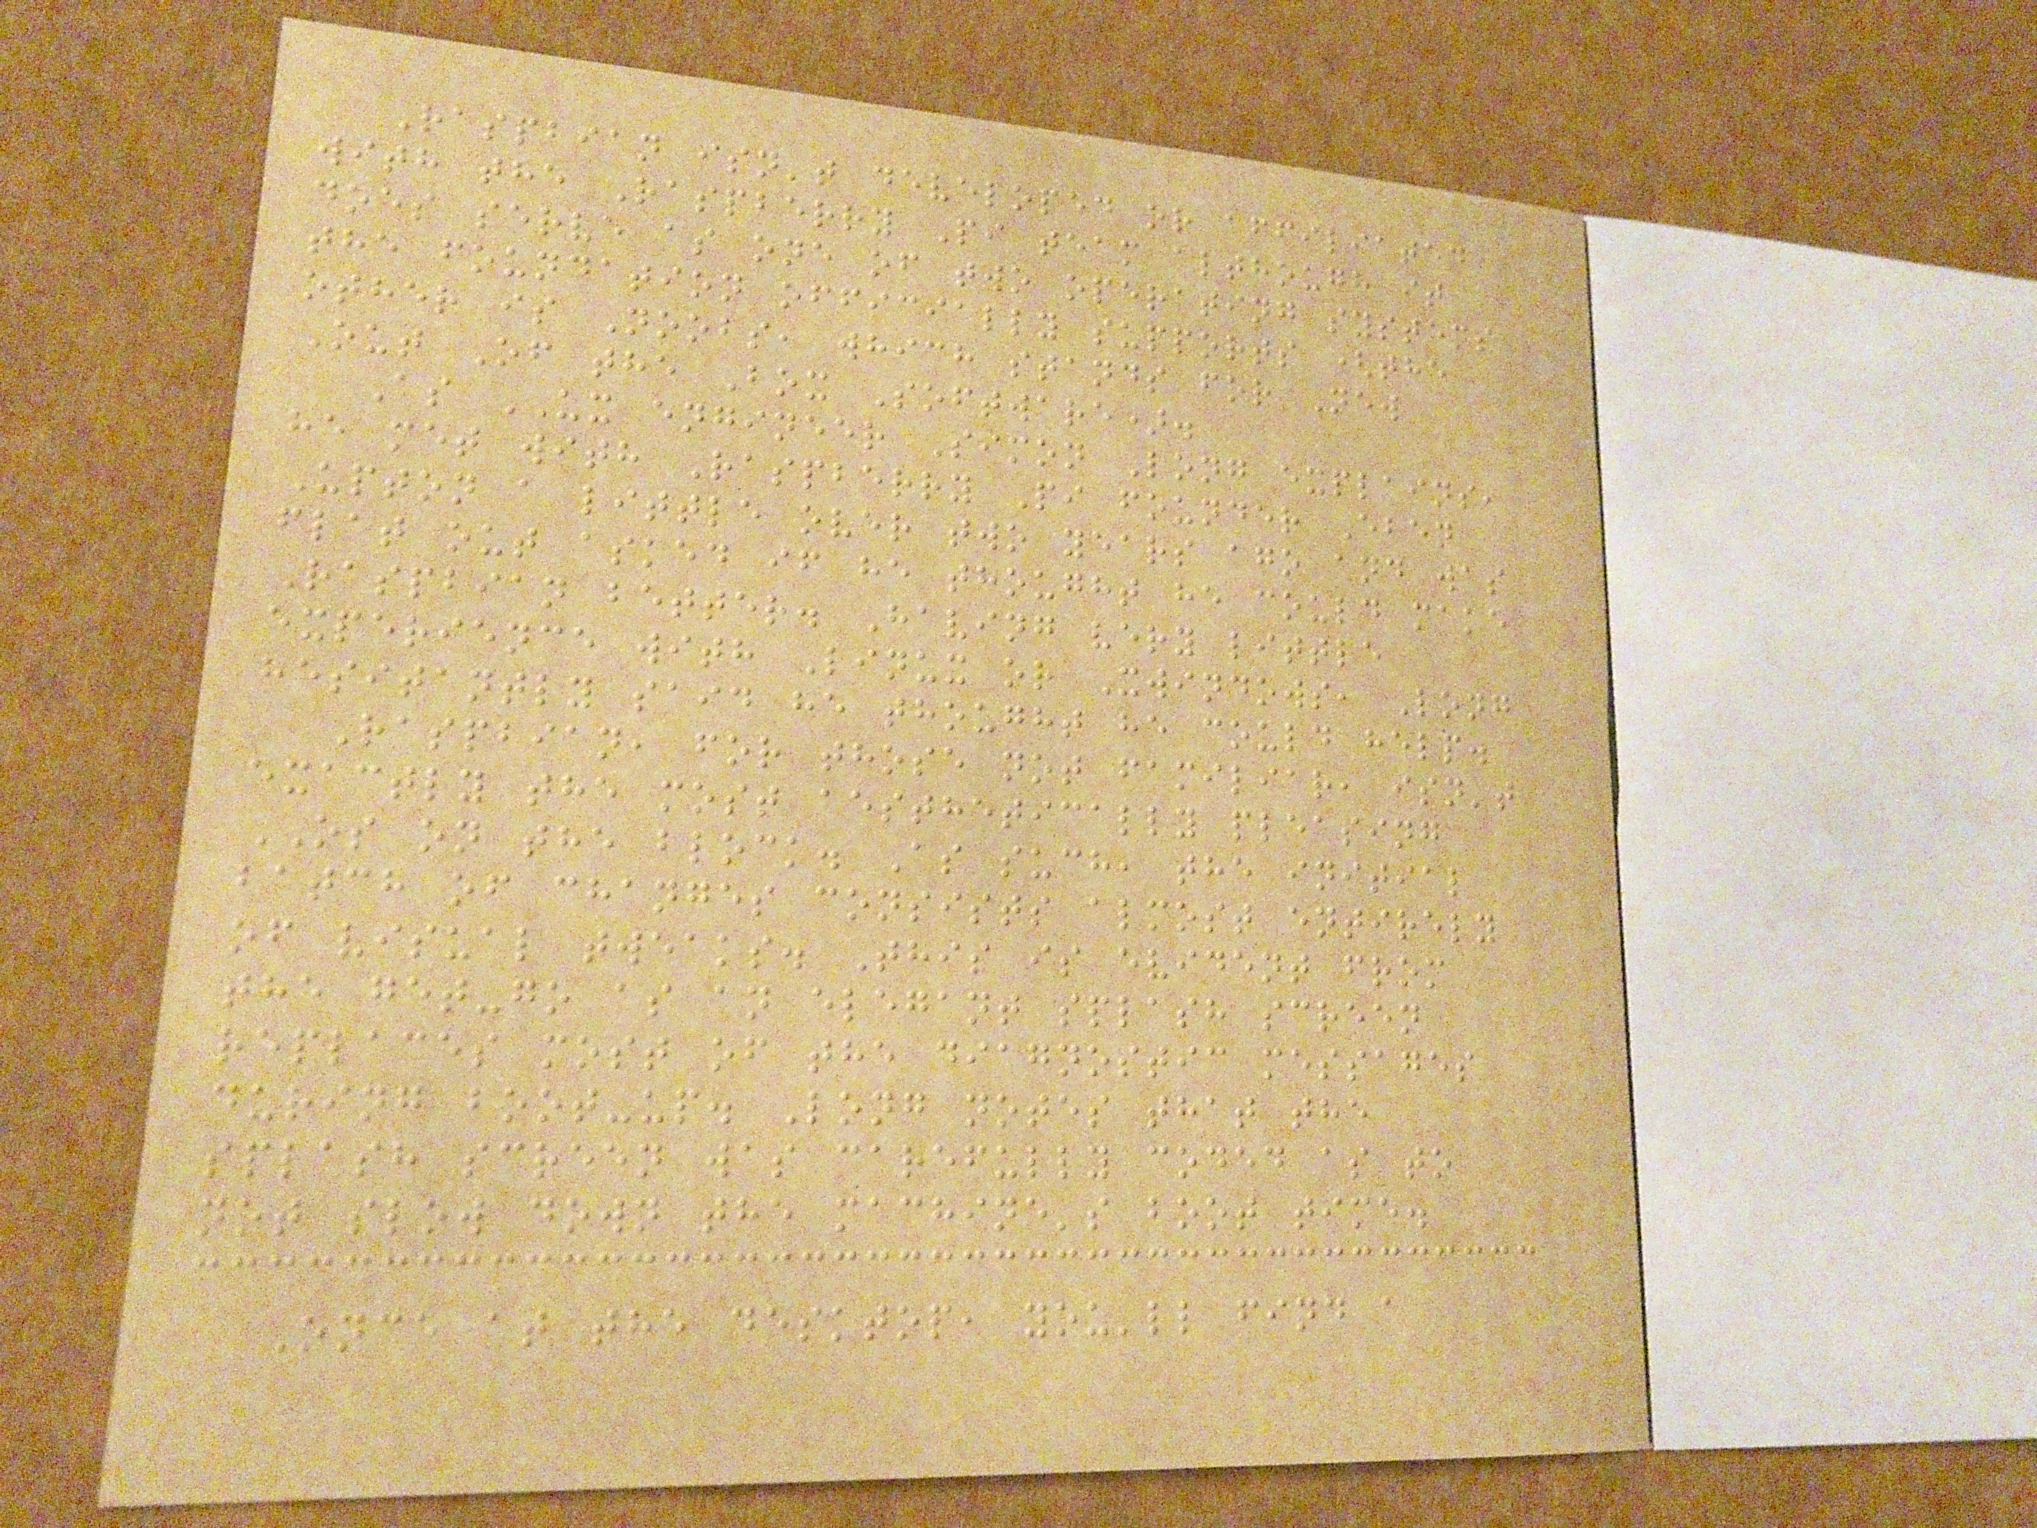Raspbian isn't developed or affiliated
with the Raspberry Pi team although it
does serve as one of two operating systems
the foundation officially supports (the
other is Noobs, which stands for New
Out Of the Box Software).
As UX engineer Simon Long explains,
he met with Raspberry Pi founder Eben
Upton a little over two years ago and was
flat out asked if he thought he could make
Raspbian better. Having very little
experience with Linux or Xwindows, Long
hesitantly said he thought he could help.
Raspbian, for those not familiar, isn't
exactly the most aesthetically pleasing
OS on the block. As such, the initial
batch of changes consists almost entirely
of visual tweaks. This is evident from
the get-go as an elegant splash screen
replaces most of the diagnostic messages
during boot-up. Long notes that the
splash screen was carefully coded as to
not slow down the machine's boot time.
Once at the desktop, you'll find a
